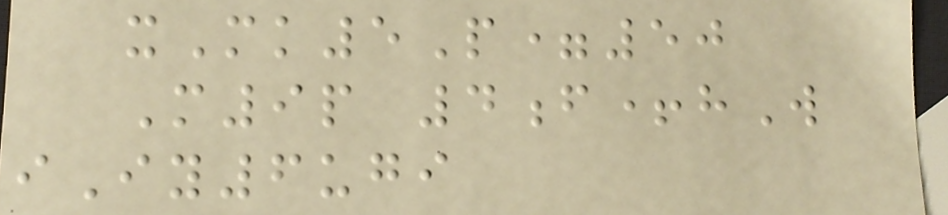xMk5P=50
M9p 4f+hW
iIy6ugi
